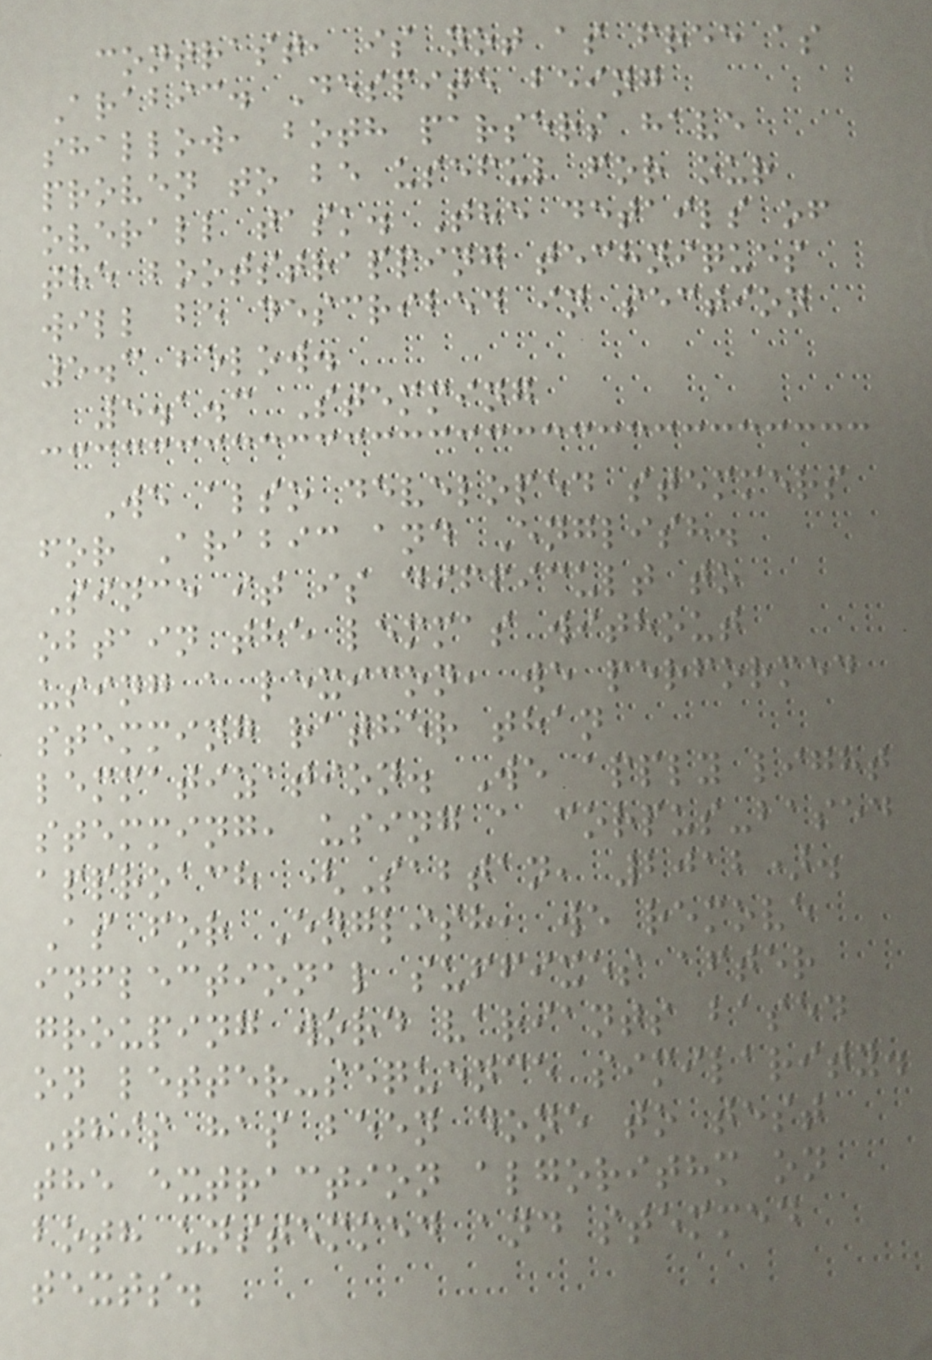contrast, is not as free as
Arabic. Despite being
shallow, both parsers have
proven to be useful for our
overall task. The details of
the bootstrapping techniques
will be described in section
5.3 below.
5.1.3 Stemming
We also developed stemmers
for Arabic and English.
Since it is difficult to
obtain the lemmas without
using a lexicon, we performed
stemming rather than
lemmatization. We apply light
stemming, using a corpus-based
approach (Sabtan, 2012).
As for English, we remove
inflectional suffixes after
grouping word variants based
on letter-sequence similarity.
This has been done to test
the extraction algorithm on
both unstemmed and stemmed
texts.
